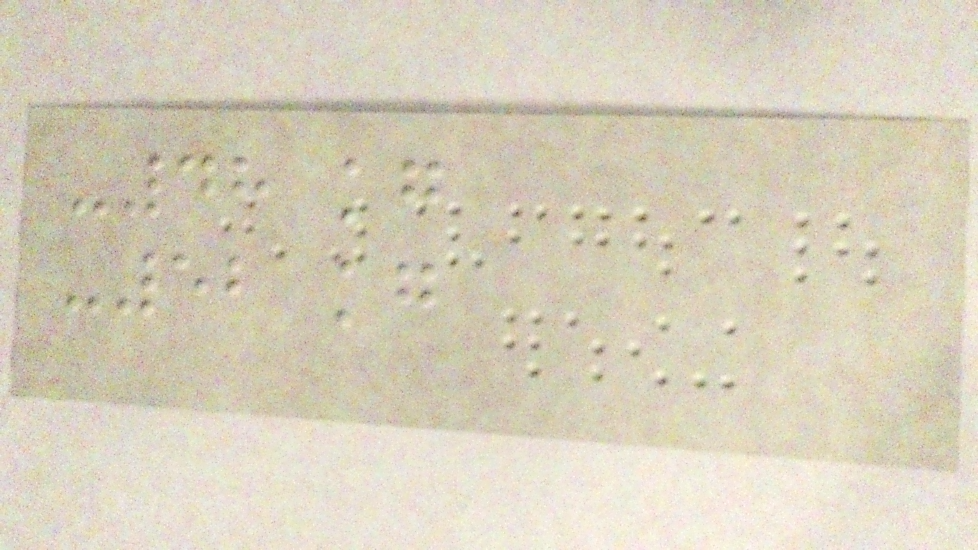-48 kg
-52 kg
